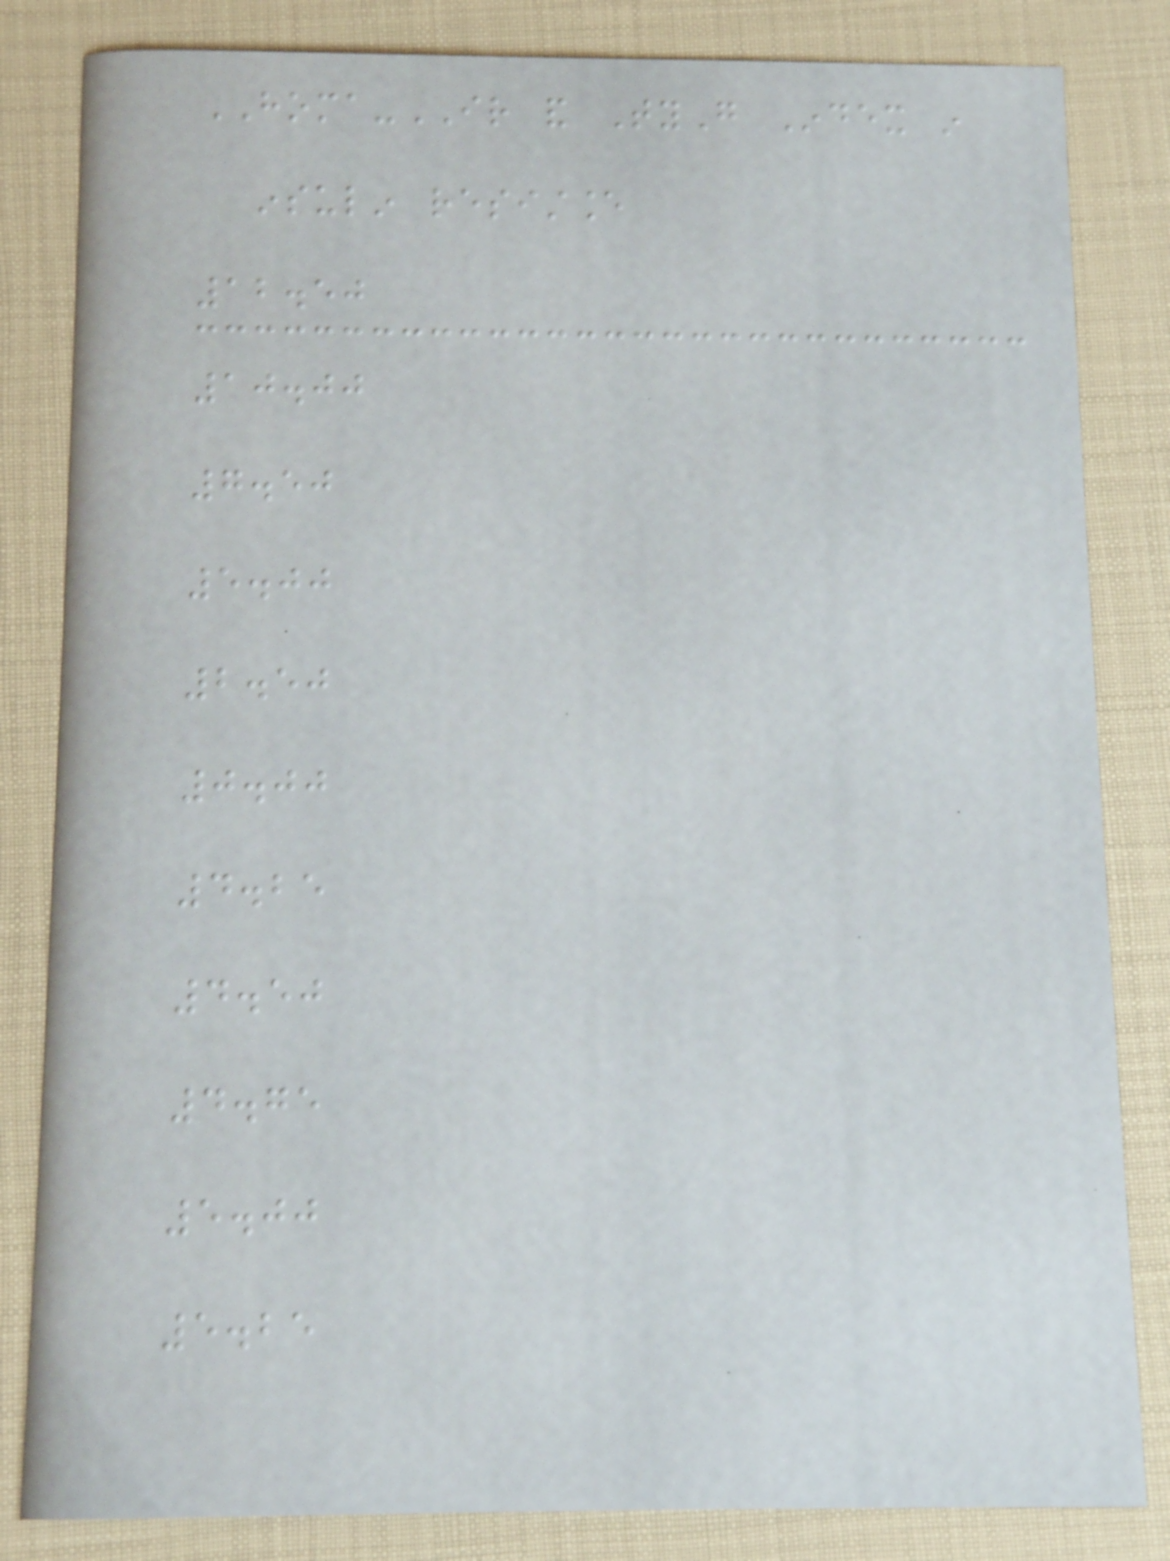HOMA-IR and TyG Index in
insulin resistance
12.50
10.00
7.50
5.00
2.50
0.00
4.25
4.50
4.75
5.00
5.25
